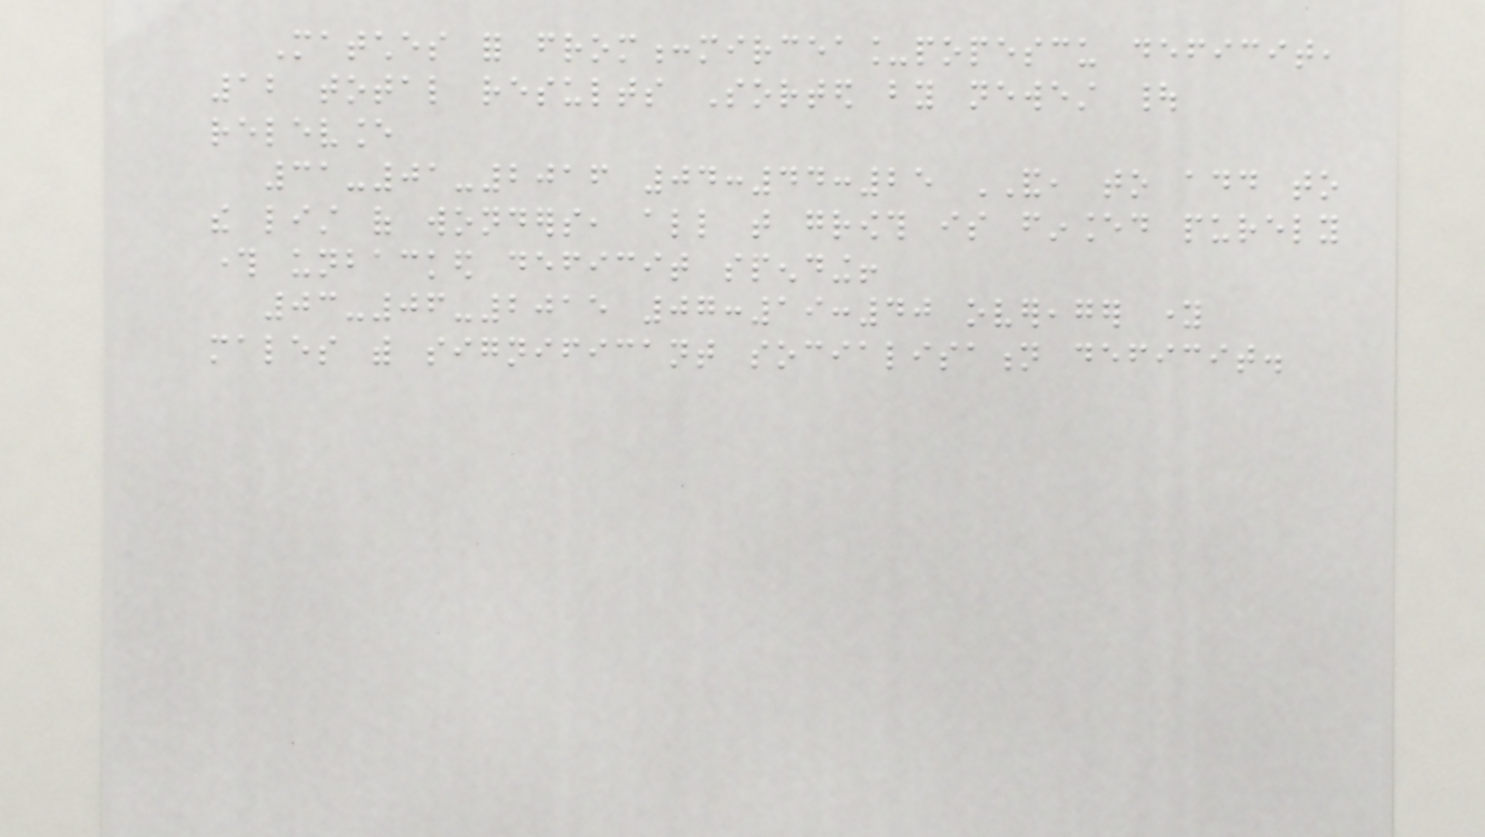Matches for from:mircea_popescu deficit,
12 total results Sorted by newest |
relevance
31-01-2016 04:44:25 AND, to add to
the list of wonders, all that growth is financed purely
through unbacked deficit spending!
03-06-2015 07:19:40 overeager young
males with significant socialisation deficit.
